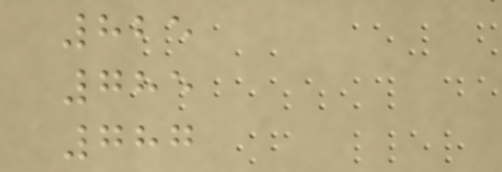825
785
787
